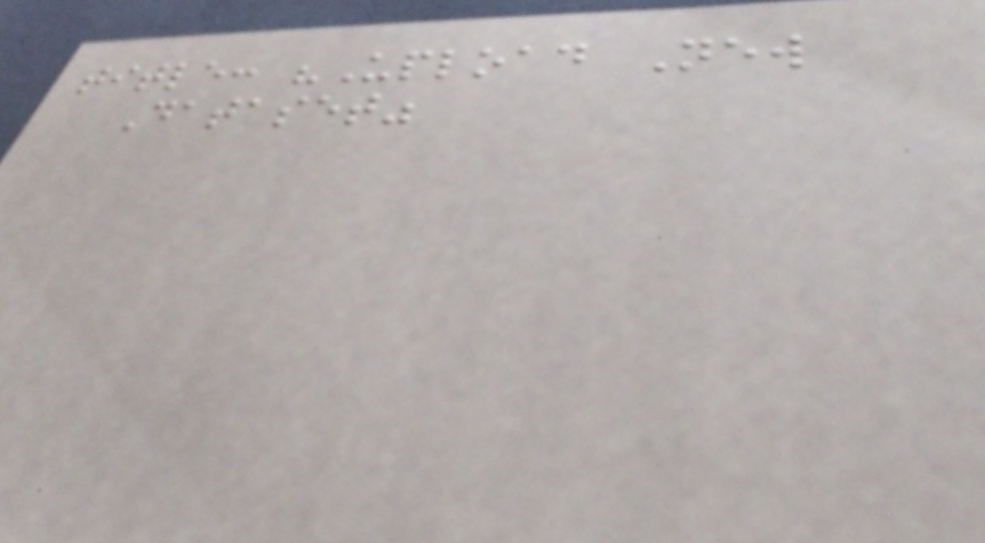title: "Upload New
Dataset"
